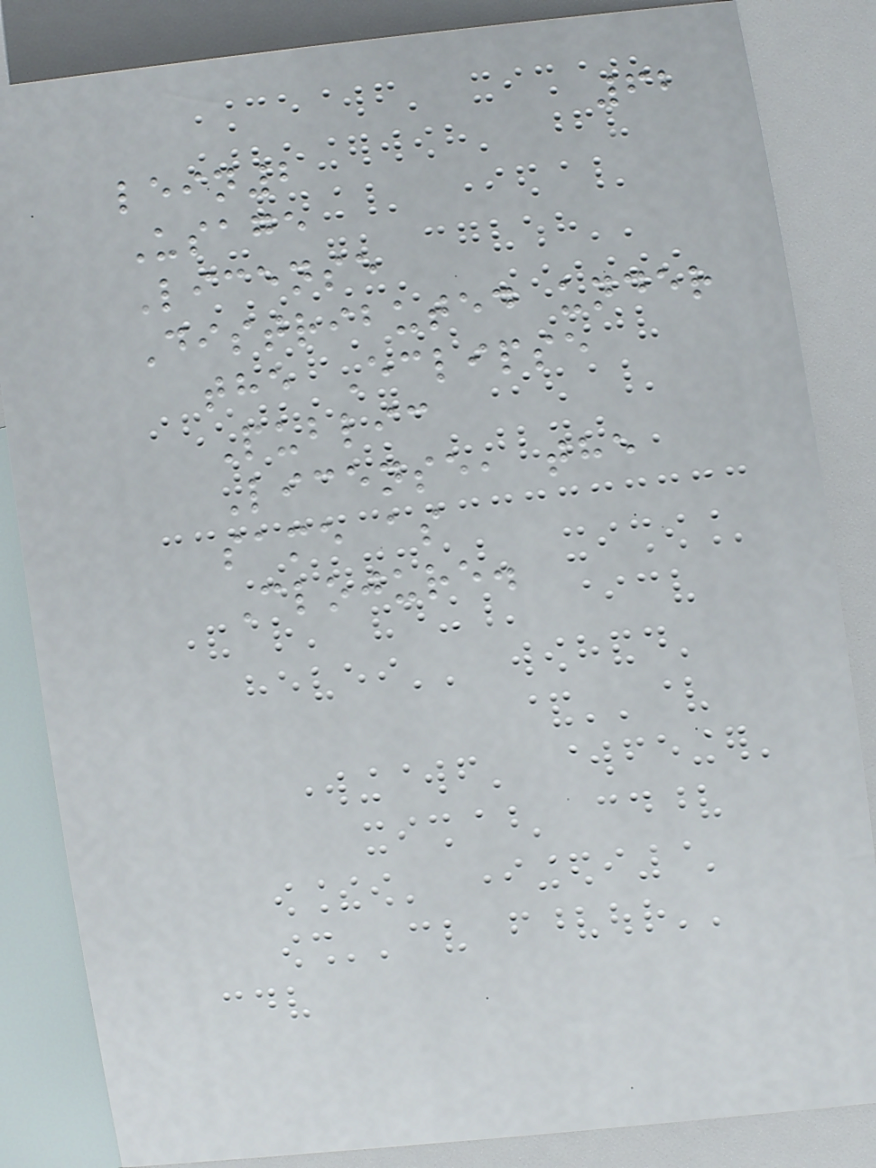62
lein2
Usage
License
Distributed under
the Eclipse
Public
License, the
same as
Clojure.
